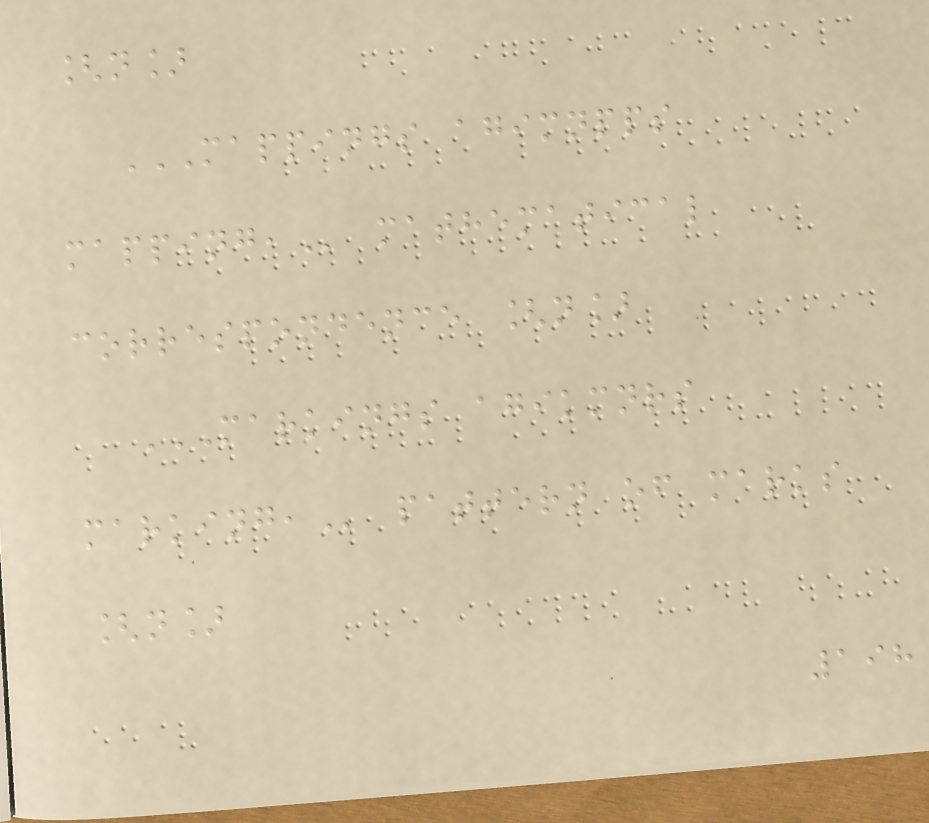[n]
MAPPINGS AGIMNPPS
MAPPING, mathematical
correspondence [n]
MARKINGS AGIKMNRS
MARKING, pattern of marks
[n]
198
